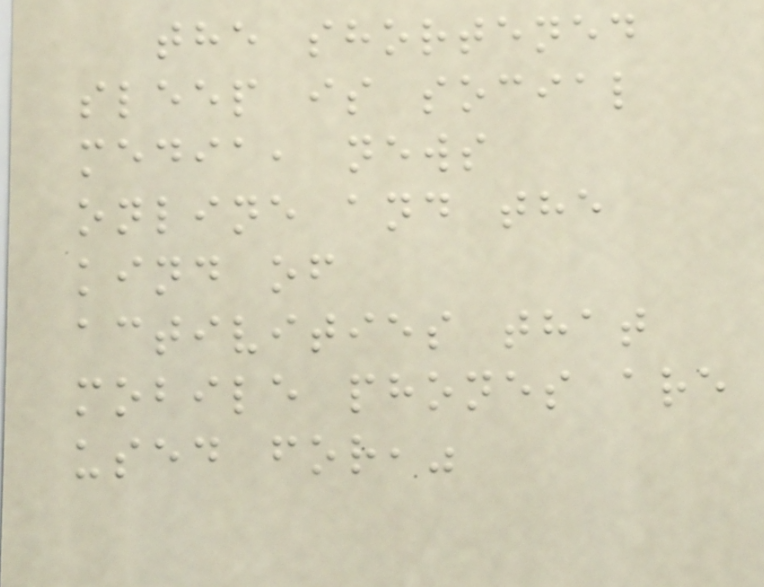the shortened
sleep is social
media, news
online and the
kind of
activities that
mobile phones are
used for,"
